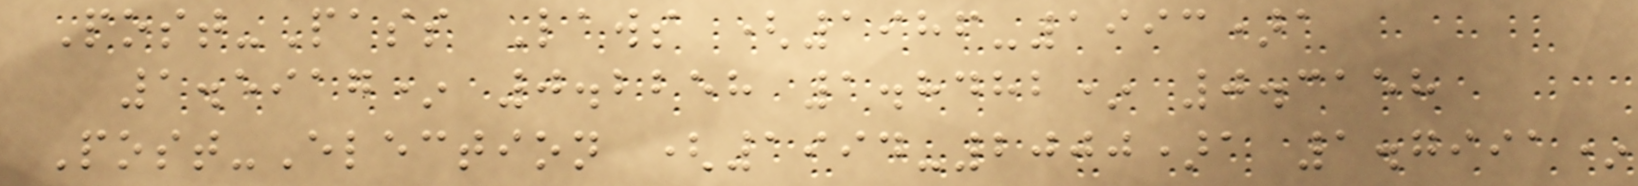Post-Pass Laws (1986-1993)a
1.5917* 0.2258 1.8482* 0.3158
Post-Election (1994-2000)a 1.7991*
